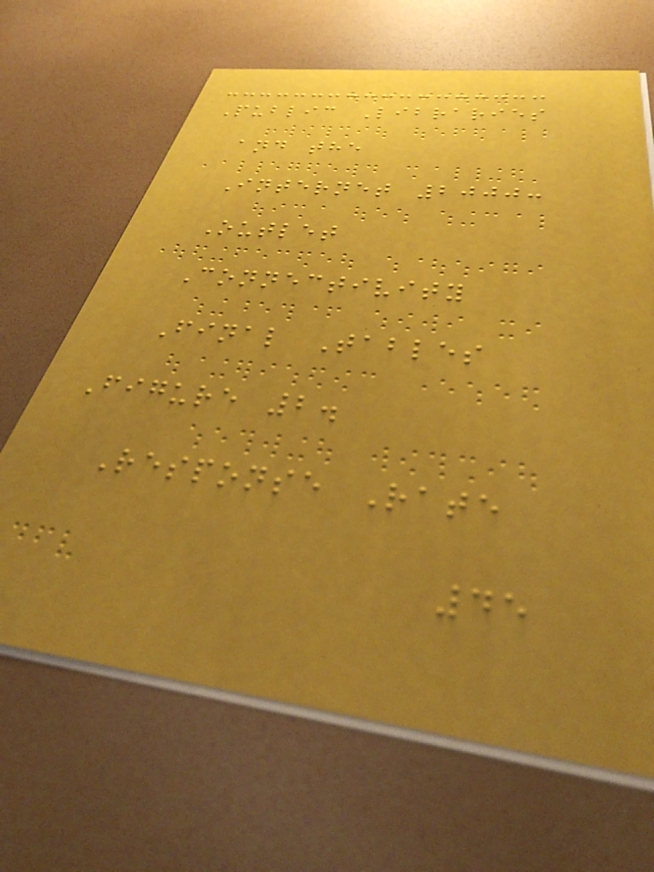Public Libraries
and the
Internet 2000:
Outlet
Connectivity
Final Tables
Figure 2.
Response Rate
45
